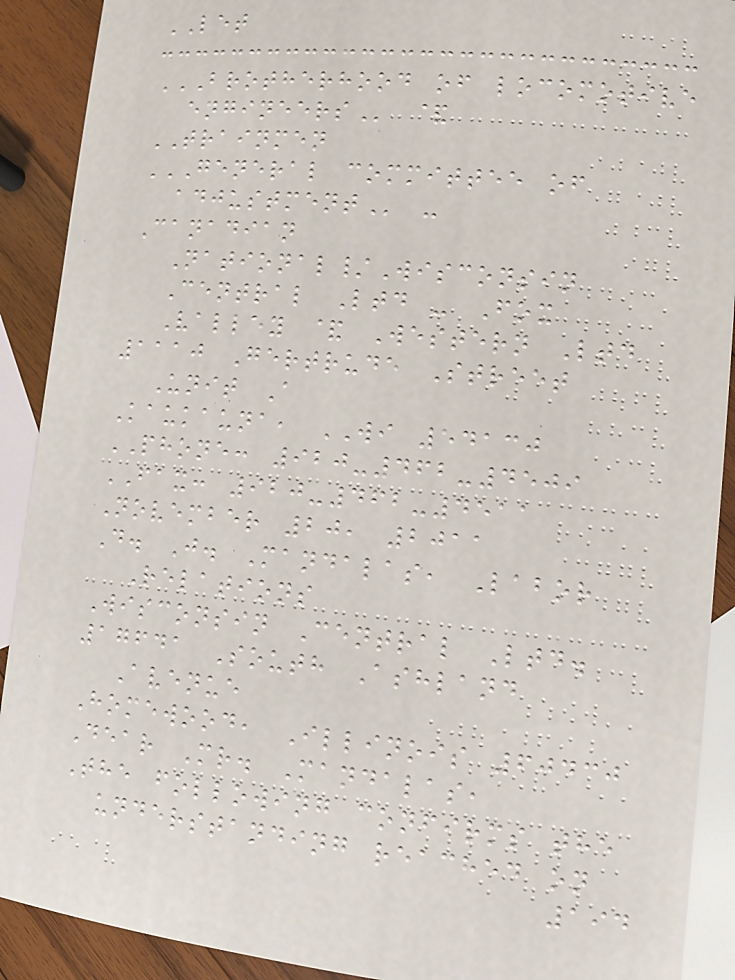LET
BROTHERHOOD OF LOCOMOTIVE
ENGINEERS &
TRAINMEN
GENERAL COMMITTEE OF
ADJUSTMENT -
Canadian
National/Wisconsin
Central Ltd - Fox
Valley & Western Ltd
1110 Gertrude Street
Unit A
Kaukauna, WI 54130
PHONE: 920-462-4509
FAX: 920-462-4511
November 20, 2011
D. J. Mandalas, Labor
Relations
Wisconsin Central Ltd.
17641 South Ashland
Avenue
Homewood, Illinois 60430
Dear Mr. Mandalas,
The following confirms the
understanding reached on
194
